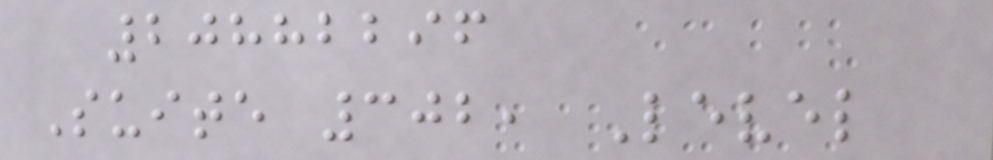20882296
Suite 302, Level
